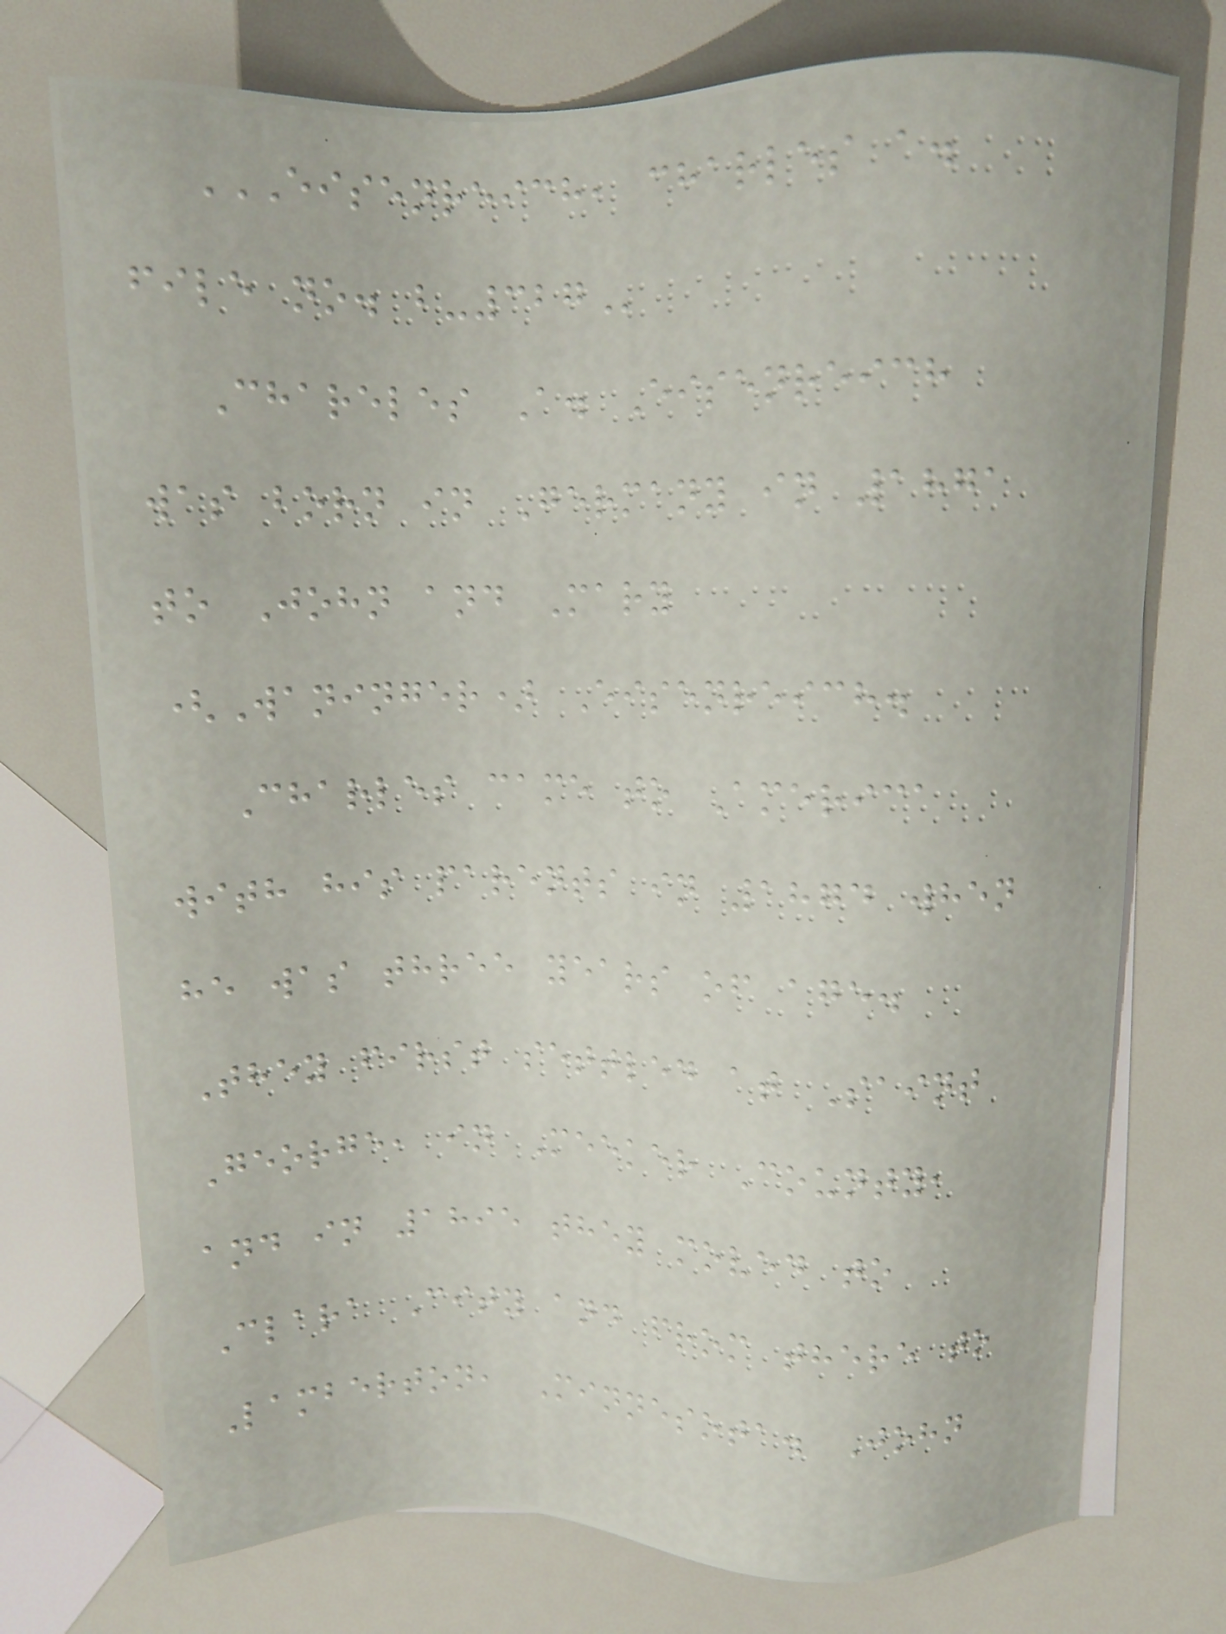EISENREICH, CHARLES A.
FILE NO. B-327
Chareles A. Eisenreich
was born in Germany in 1871
to John and Mary
(Waninger) Eisenreich.
Charles came to America
with his parents in 1874 when
he was three years of age.
They first settled at Saint
George, in Meeker County,
and in 1895 they moved to
Clara City and from there to
Lamberton, Minnesota. John
